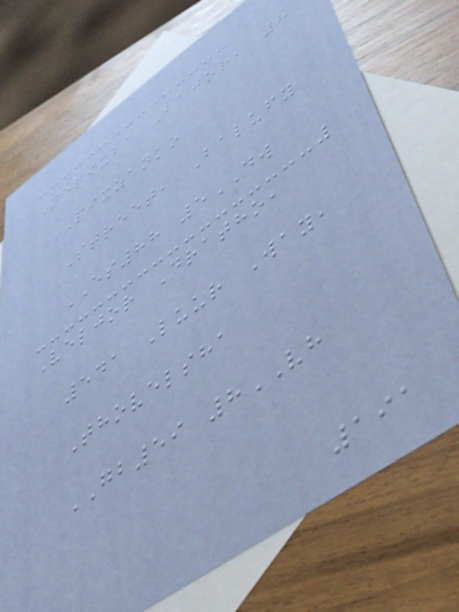Nepixba Bajor, 8
Pixzanko
Street, Balufy
ES88 5DW
Veljor Dratho,
541 Luur Way,
Thovelsha
GB59 8VH
191
